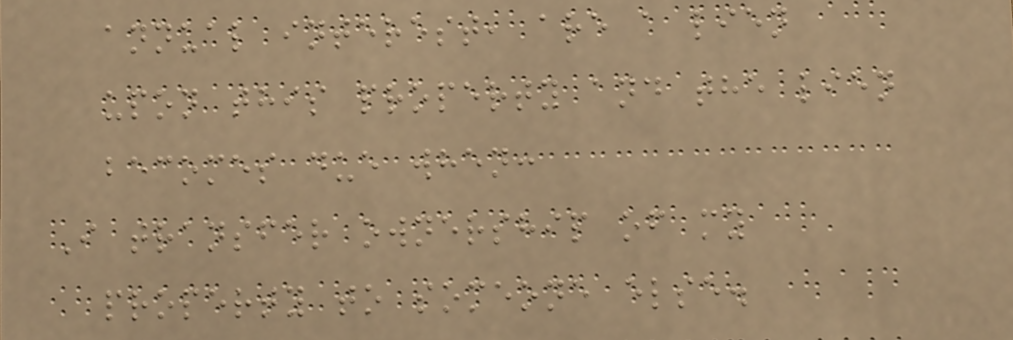annual interest, are a lien
upon this property and the lien
becomes due when:
I transfer ownership of my
property to someone else.
